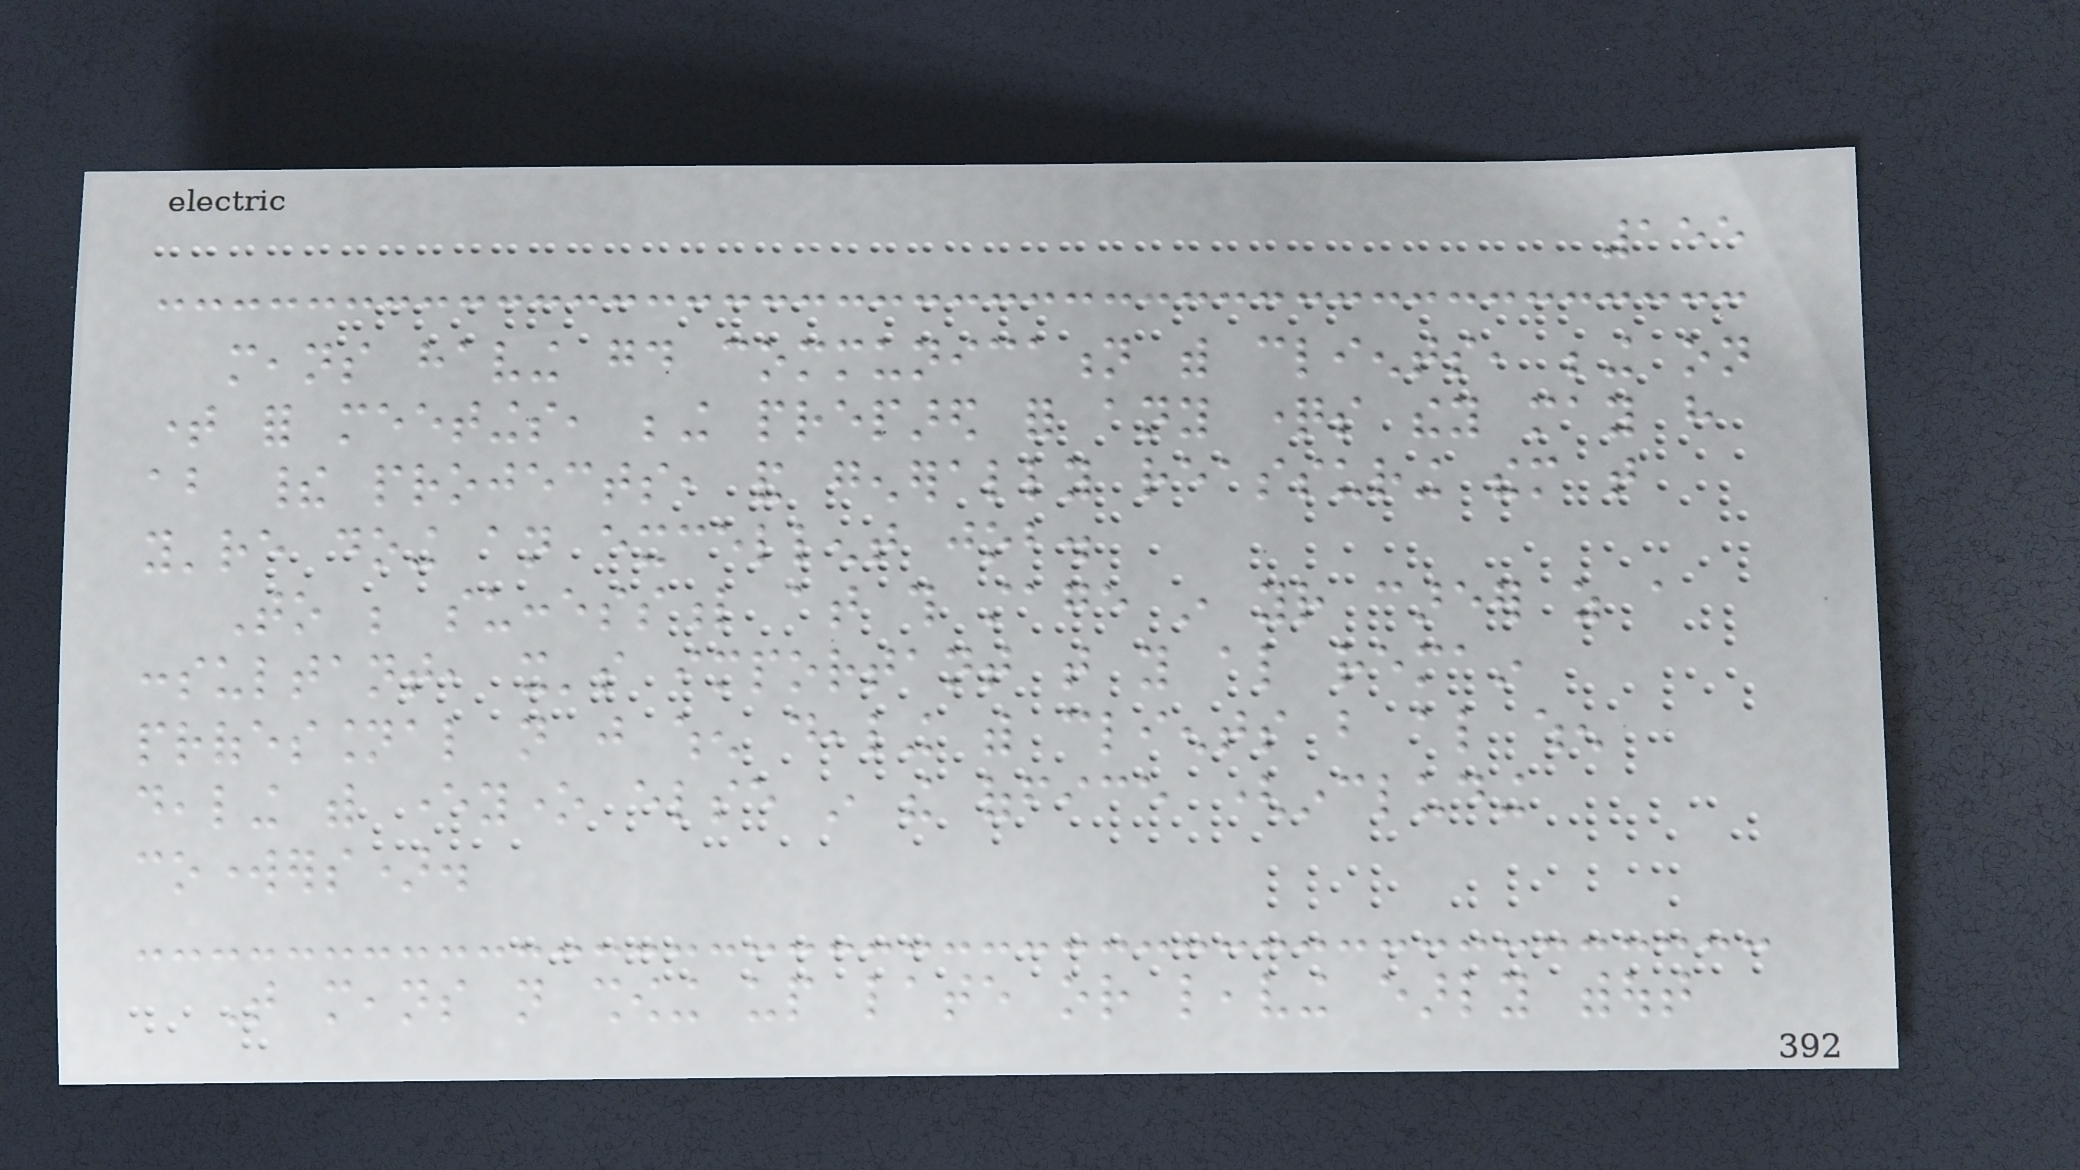155
means having good communication with clients, being on
time for meetings, being prepared for any questions they may have
about their projects, and generally reassuring them that
you're doing an excellent job.
To be successful at this stage in your career as a
consultant, it's important that you also remain
professional not just when dealing with clients but also when
dealing with everyone else in the office (including
coworkers).
That means not showing up late or leaving early without
